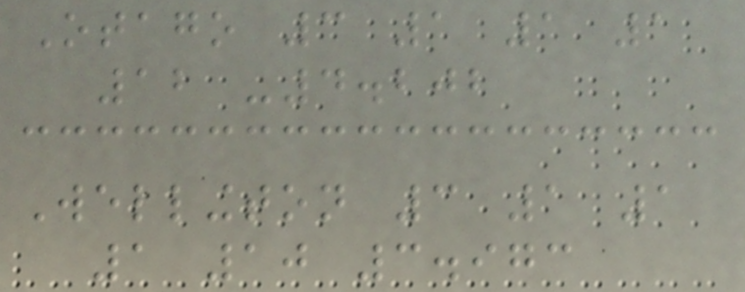Otago 3 1 1 1
12 -4.202
Wellington 3 1 1
1 10 3.973
